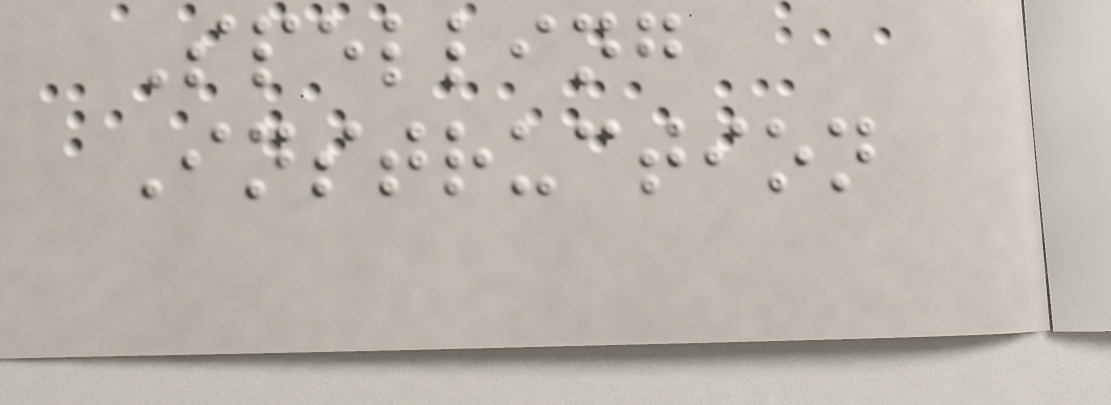Spelling
Instruction
